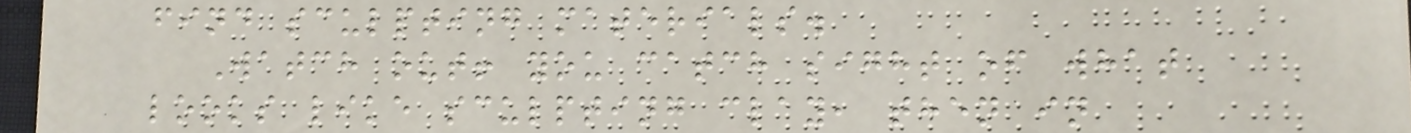find sculpting materials.
Watch out! you catch sight of what
looks like sculpting clay, then in
